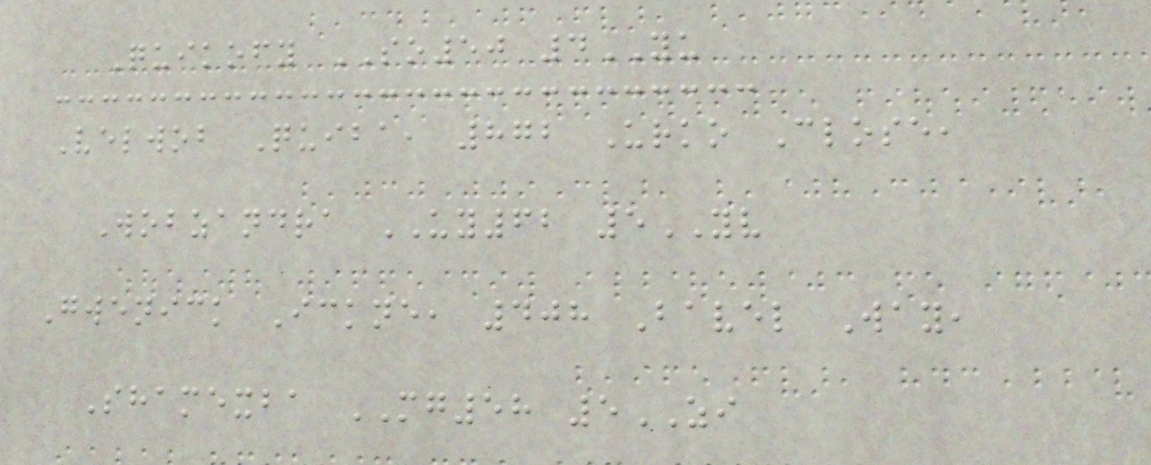Quikofy SO50 4YU
Velwob Quiba, 872 Urko Close,
Wobzandra UY62 5YV
Gwenick Ickne, 408 Bavel Way,
Shamexba MG58 5ZI
